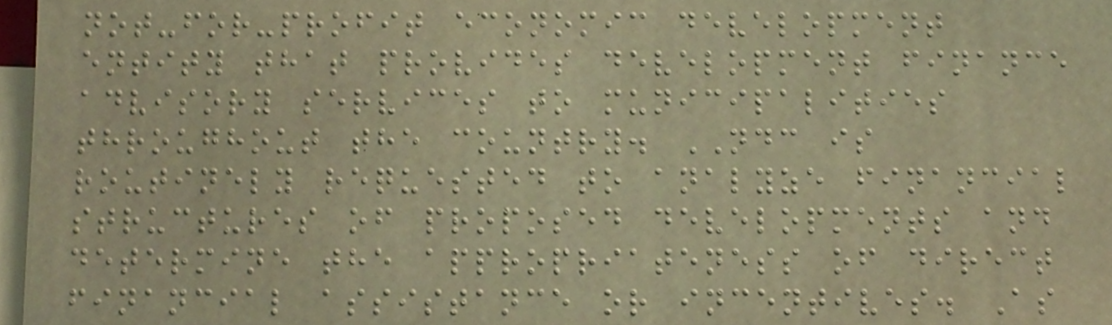not-for-profit economic development
entity that provides development finance
advisory services to municipalities
throughout the country. NDC is
routinely requested to analyze financial
structures of proposed developments and
determine the appropriateness of direct
financial assistance or incentives. As
